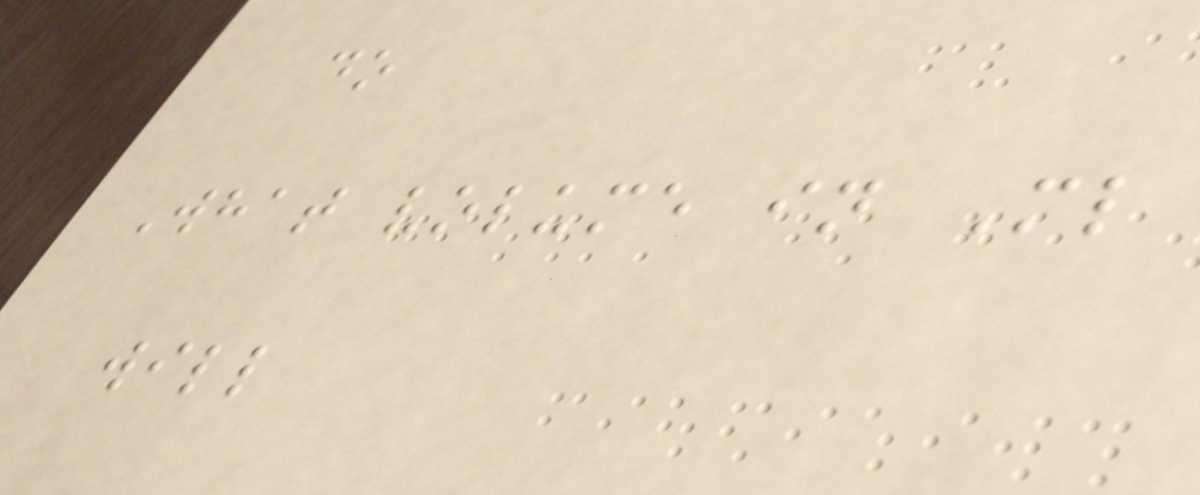do
What volume in Ml
will
